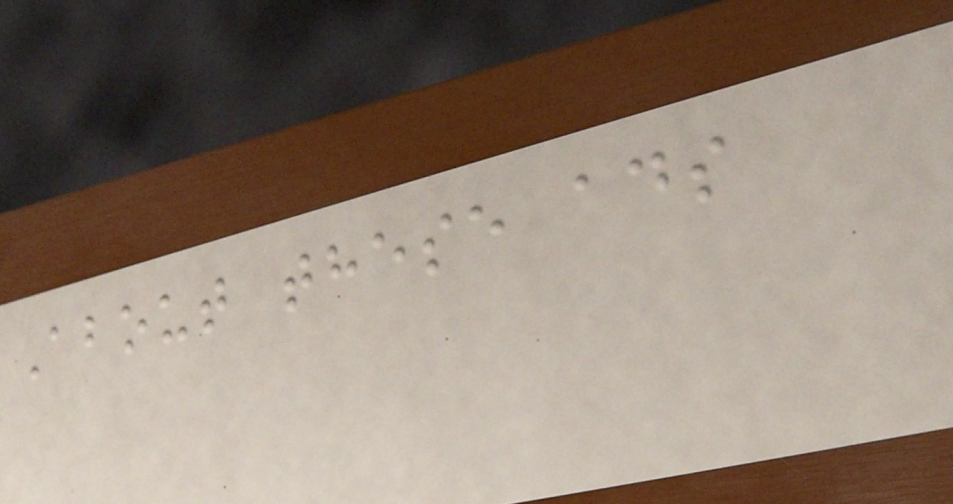About these ads
